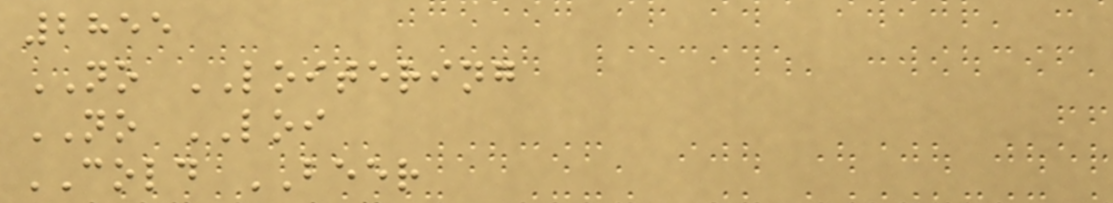2855
NO LOITERING
NO LOI
COLD BEER
